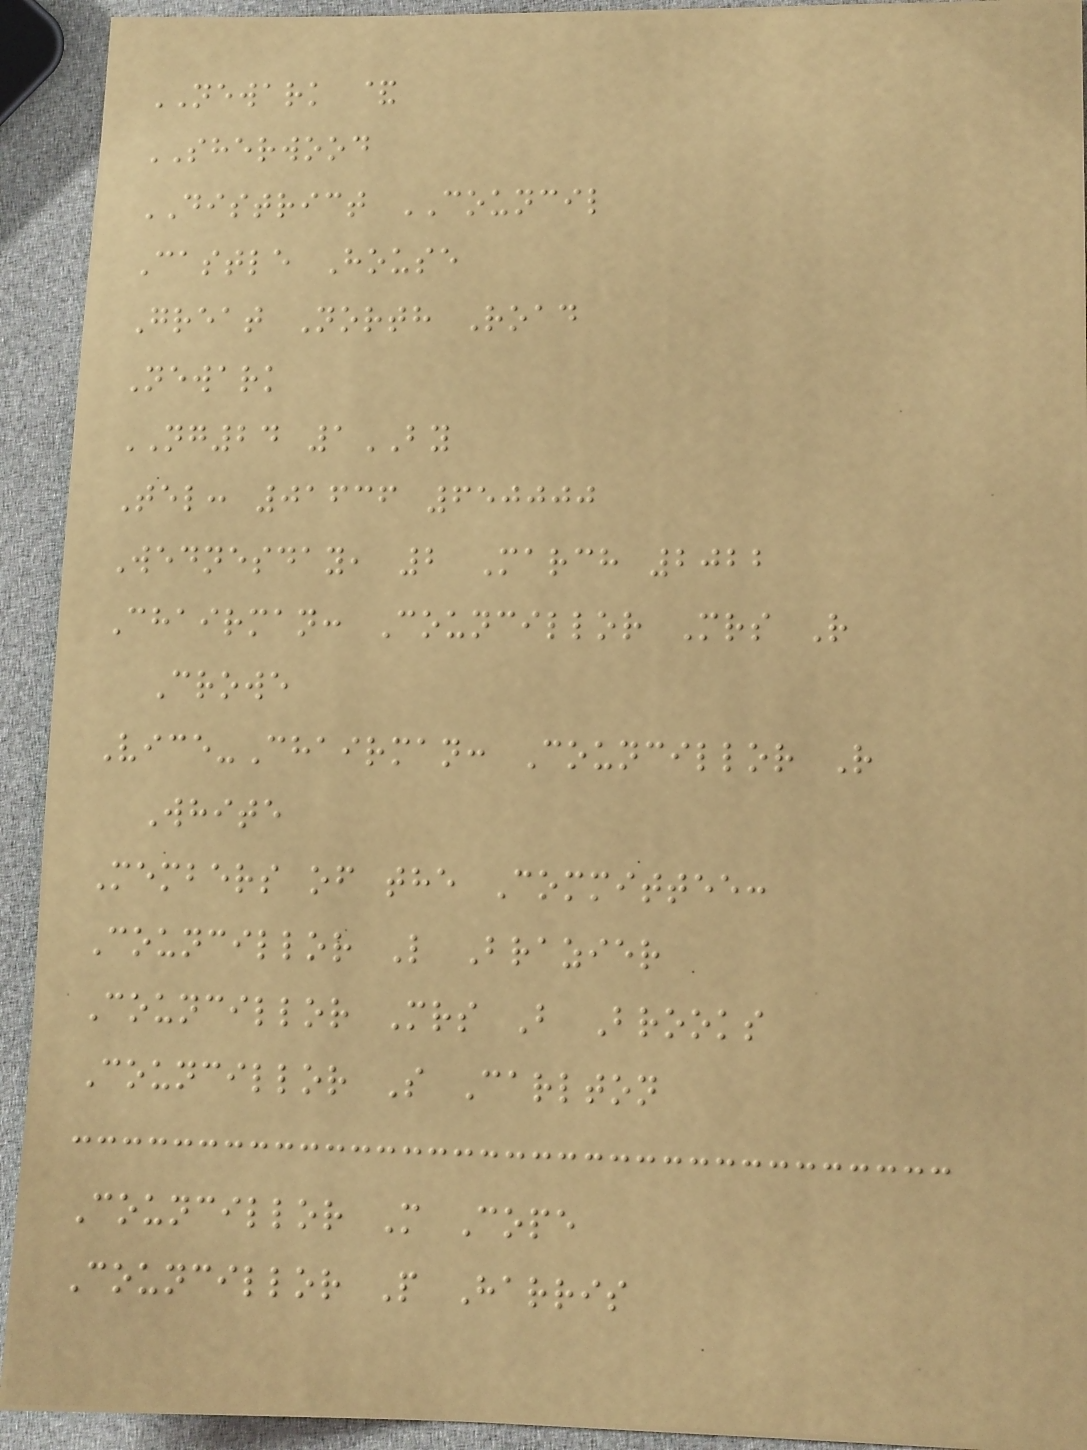NEWARK &
SHERWOOD
DISTRICT COUNCIL
Castle House
Great North Road
Newark
NG24 1BY
Tel: 01636 650000
Wednesday, 2 March 2022
Chairman: Councillor Mrs R
Crowe
Vice-Chairman: Councillor R
White
Members of the Committee:
Councillor L Brazier
Councillor Mrs B Brooks
Councillor S Carlton
Councillor M Cope
Councillor P Harris
